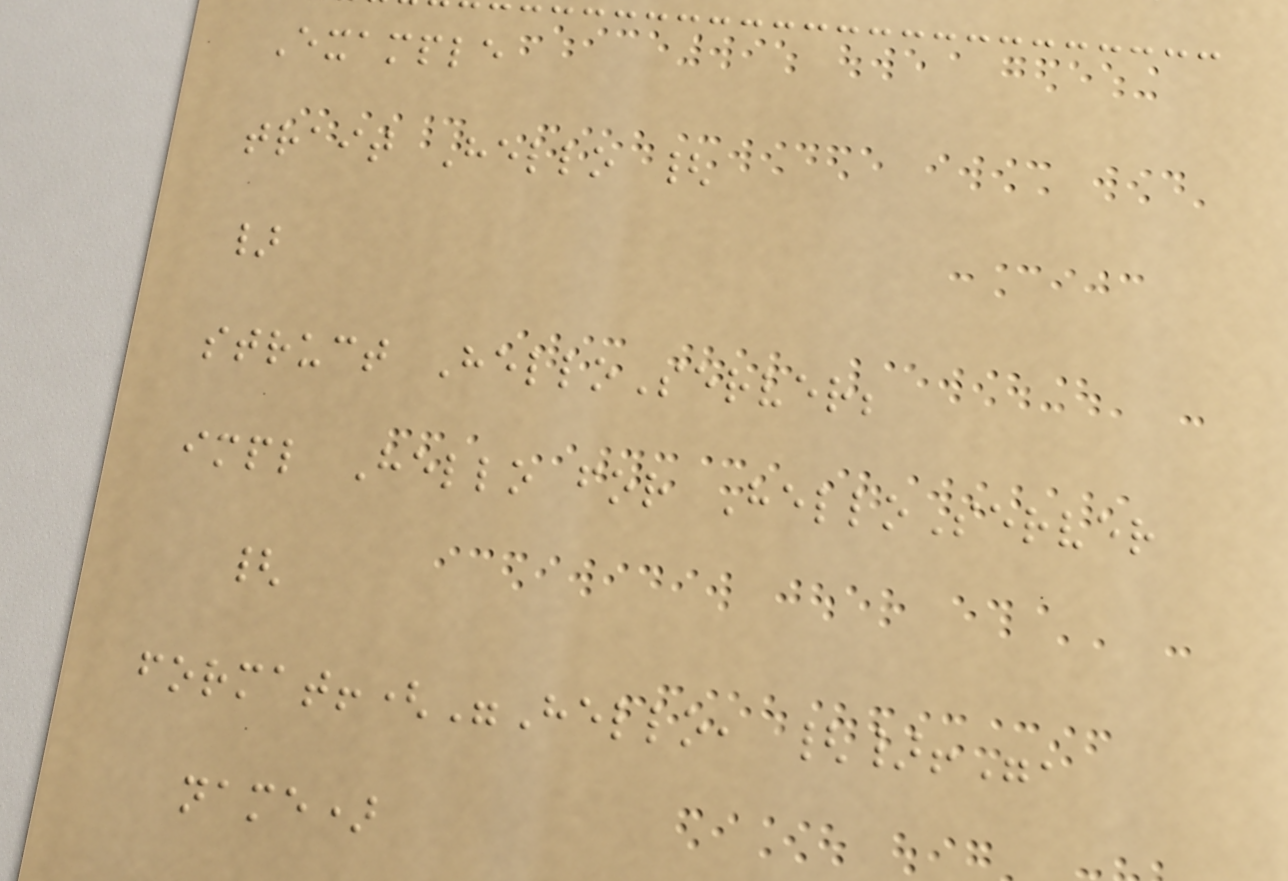Example
trait Hello {
}
struct HelloServer;
impl Hello for HelloServer
{
format!("Hello, {}!",
name)
